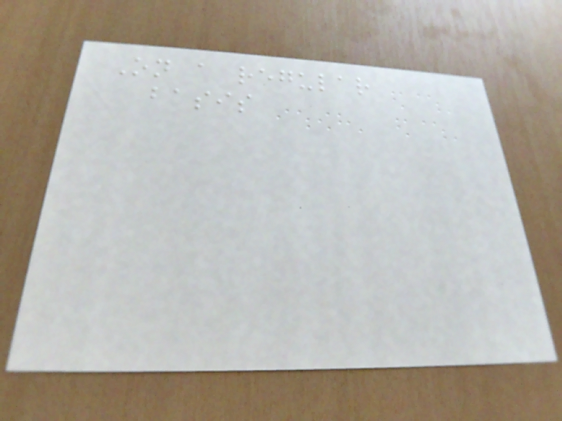On a regular
basis
